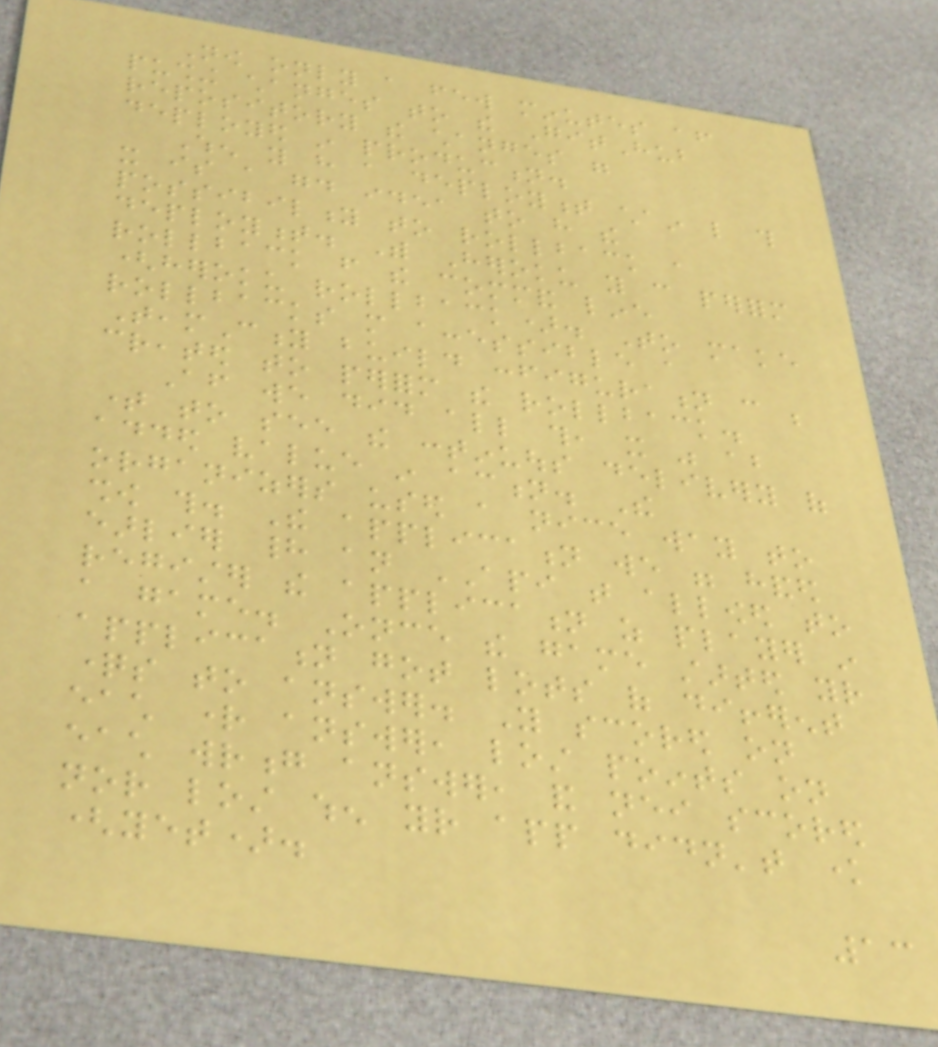Now only a few minutes after
pushing changes to the GitHub
repository the changes were
deployed in production.
When you have a deployment chain like this
it is a good idea to have the
possibility to rollback a
deployment. With Heroku you can perform
rollback from the command line
(heroku rollback). To make
rollbacks more accessible a
TeamCity build configuration can be
created to perform the rollback.
After we did all this, it was about
time to see the continuous delivery of
added value in action. The
organizers used a nice way to
show this. The application we were handed
earlier had an API that allowed to
register the application as player in
a game. Once the game started your
application got lots of different
questions to answer. You scored on
each right answer, lost points on
each wrong answer, and neither scored
nor lost when your app didn't know
(yet).
13
